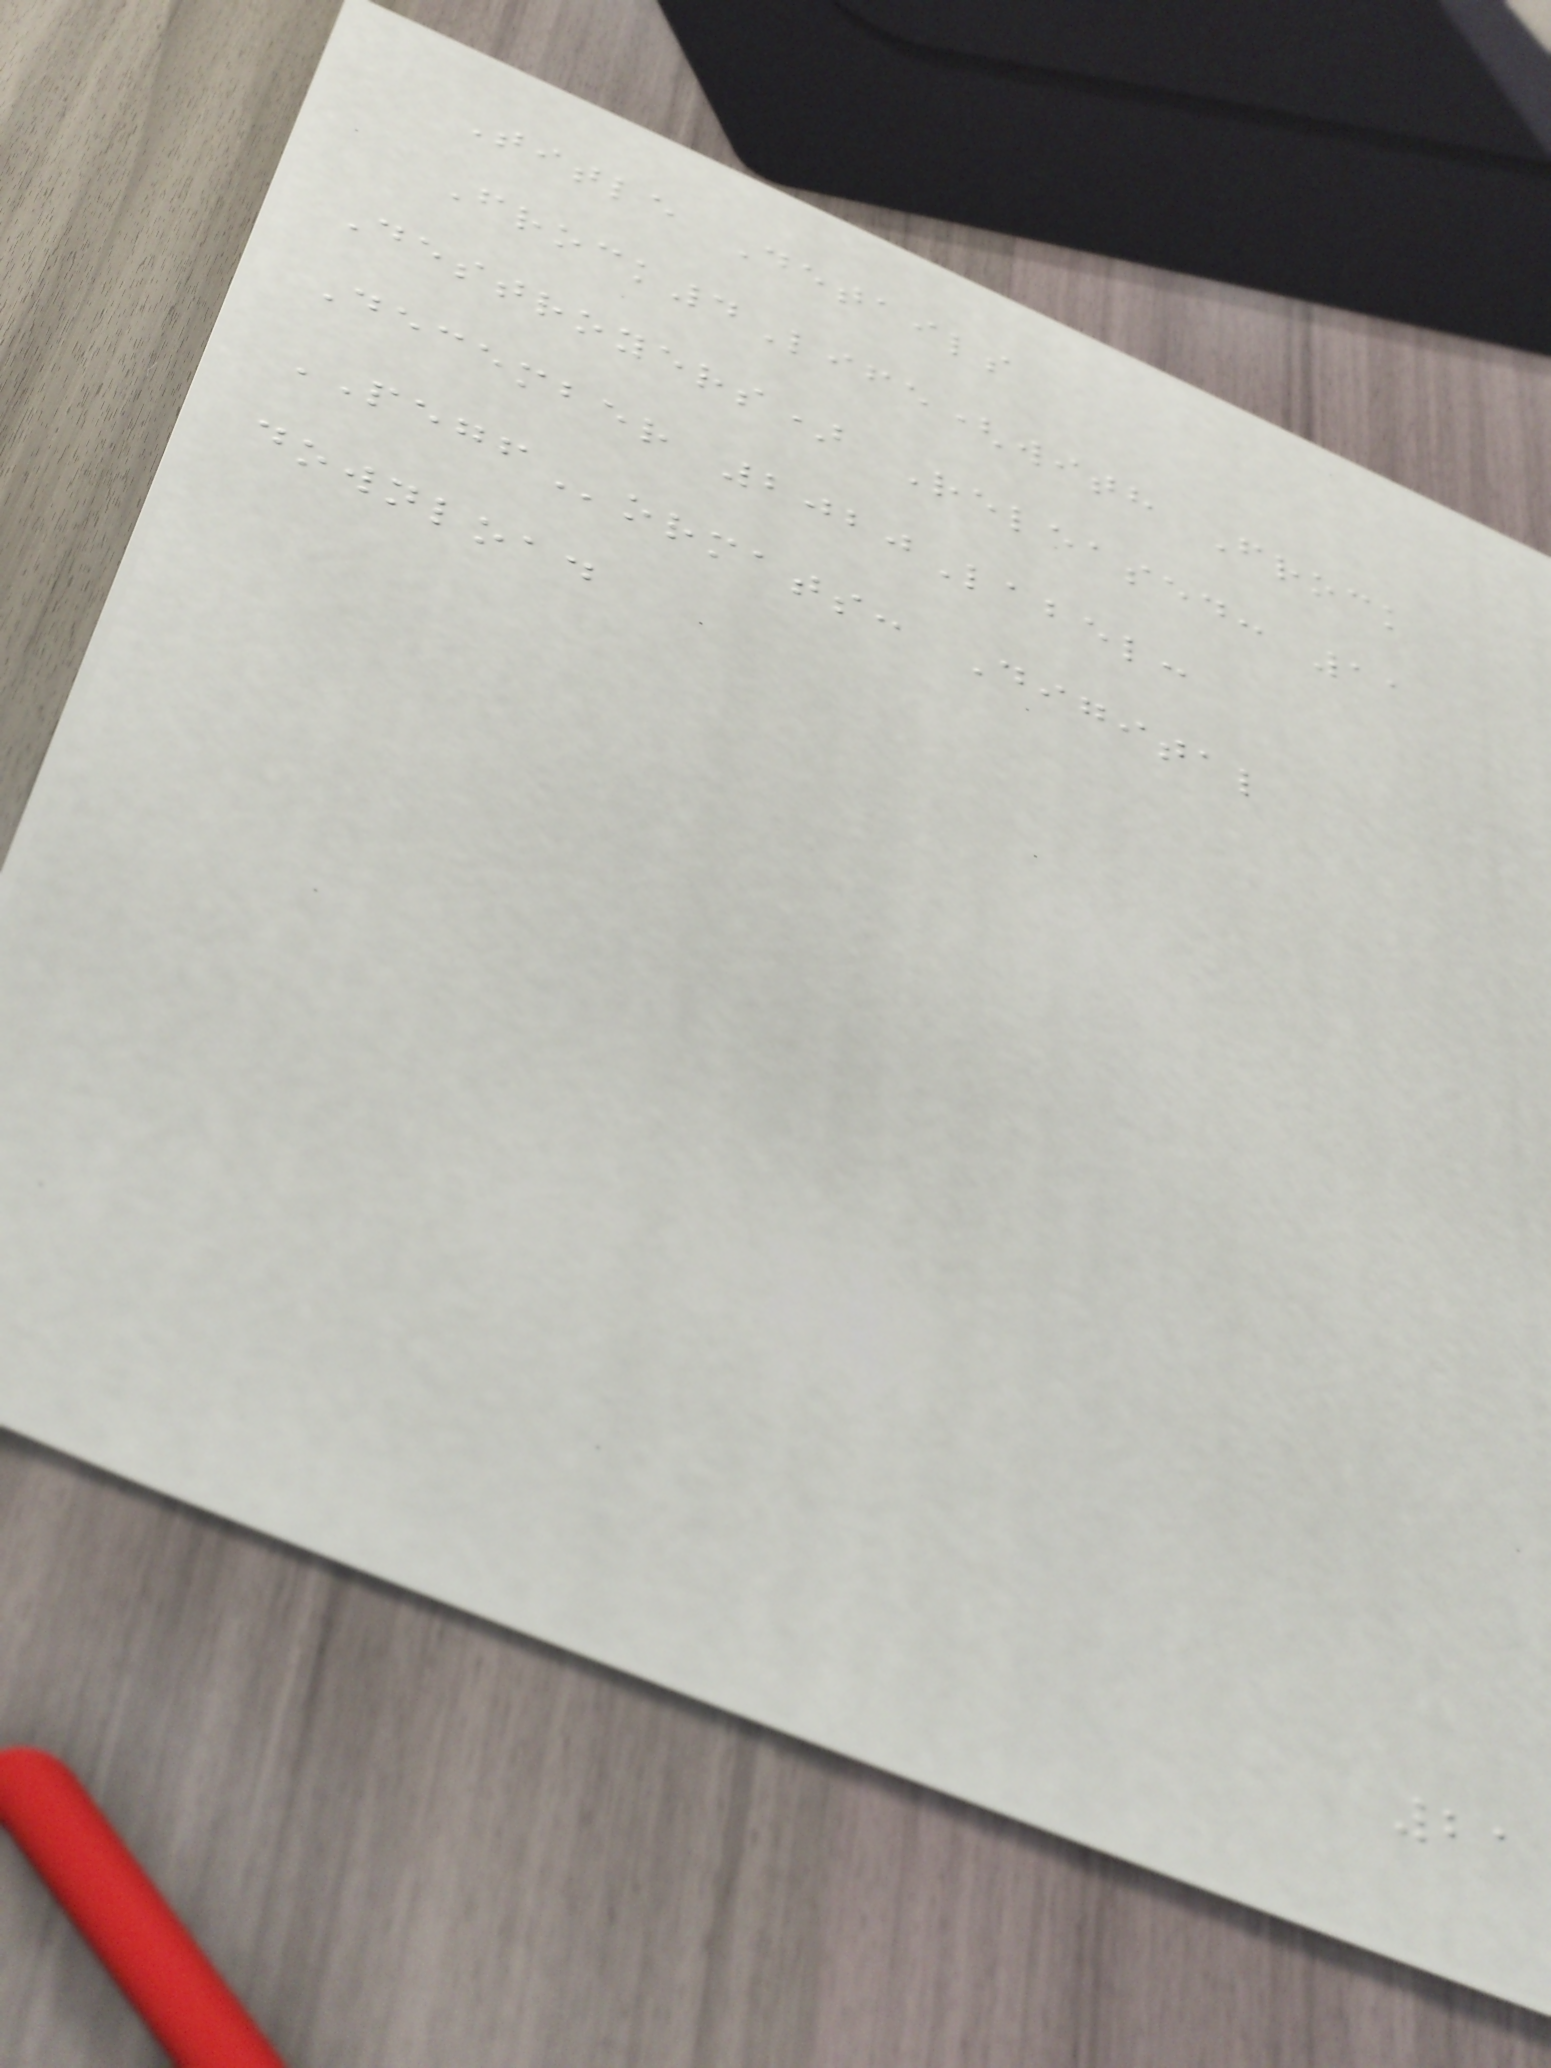Title Details
Frock4Life(with Frock
Destroyers) Released: 11
December 2020Label:
PEGFormats: Digital
download
21
